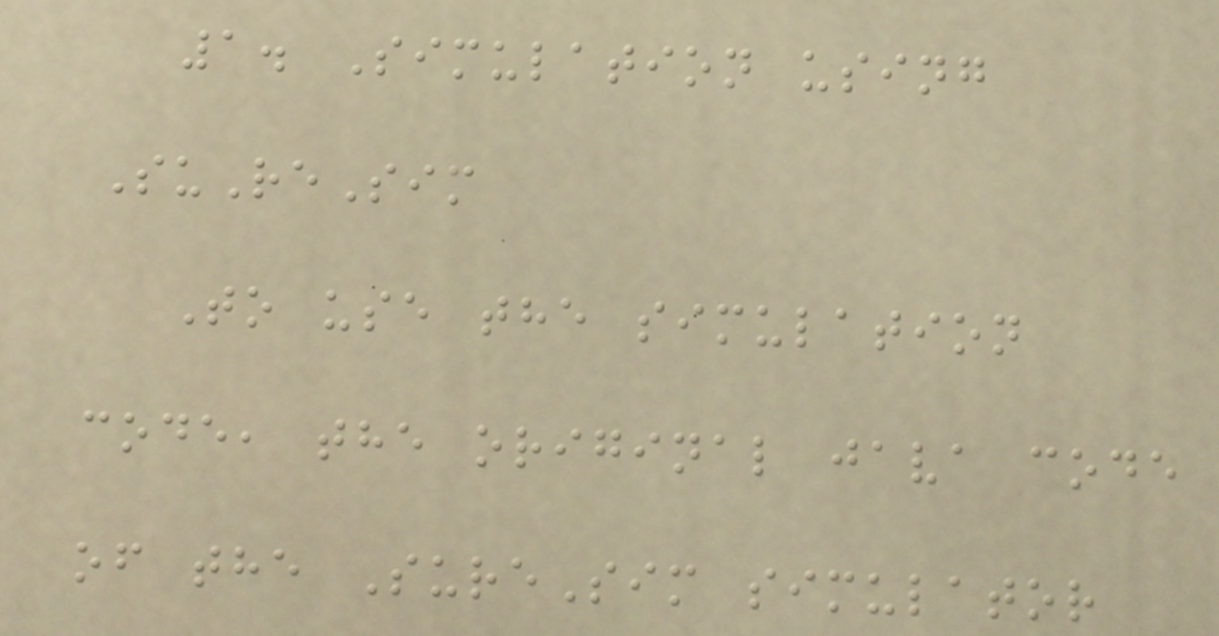1. Simulation using
SuReSim
To use the simulation
code, the original java code
of the SureSim simulator
